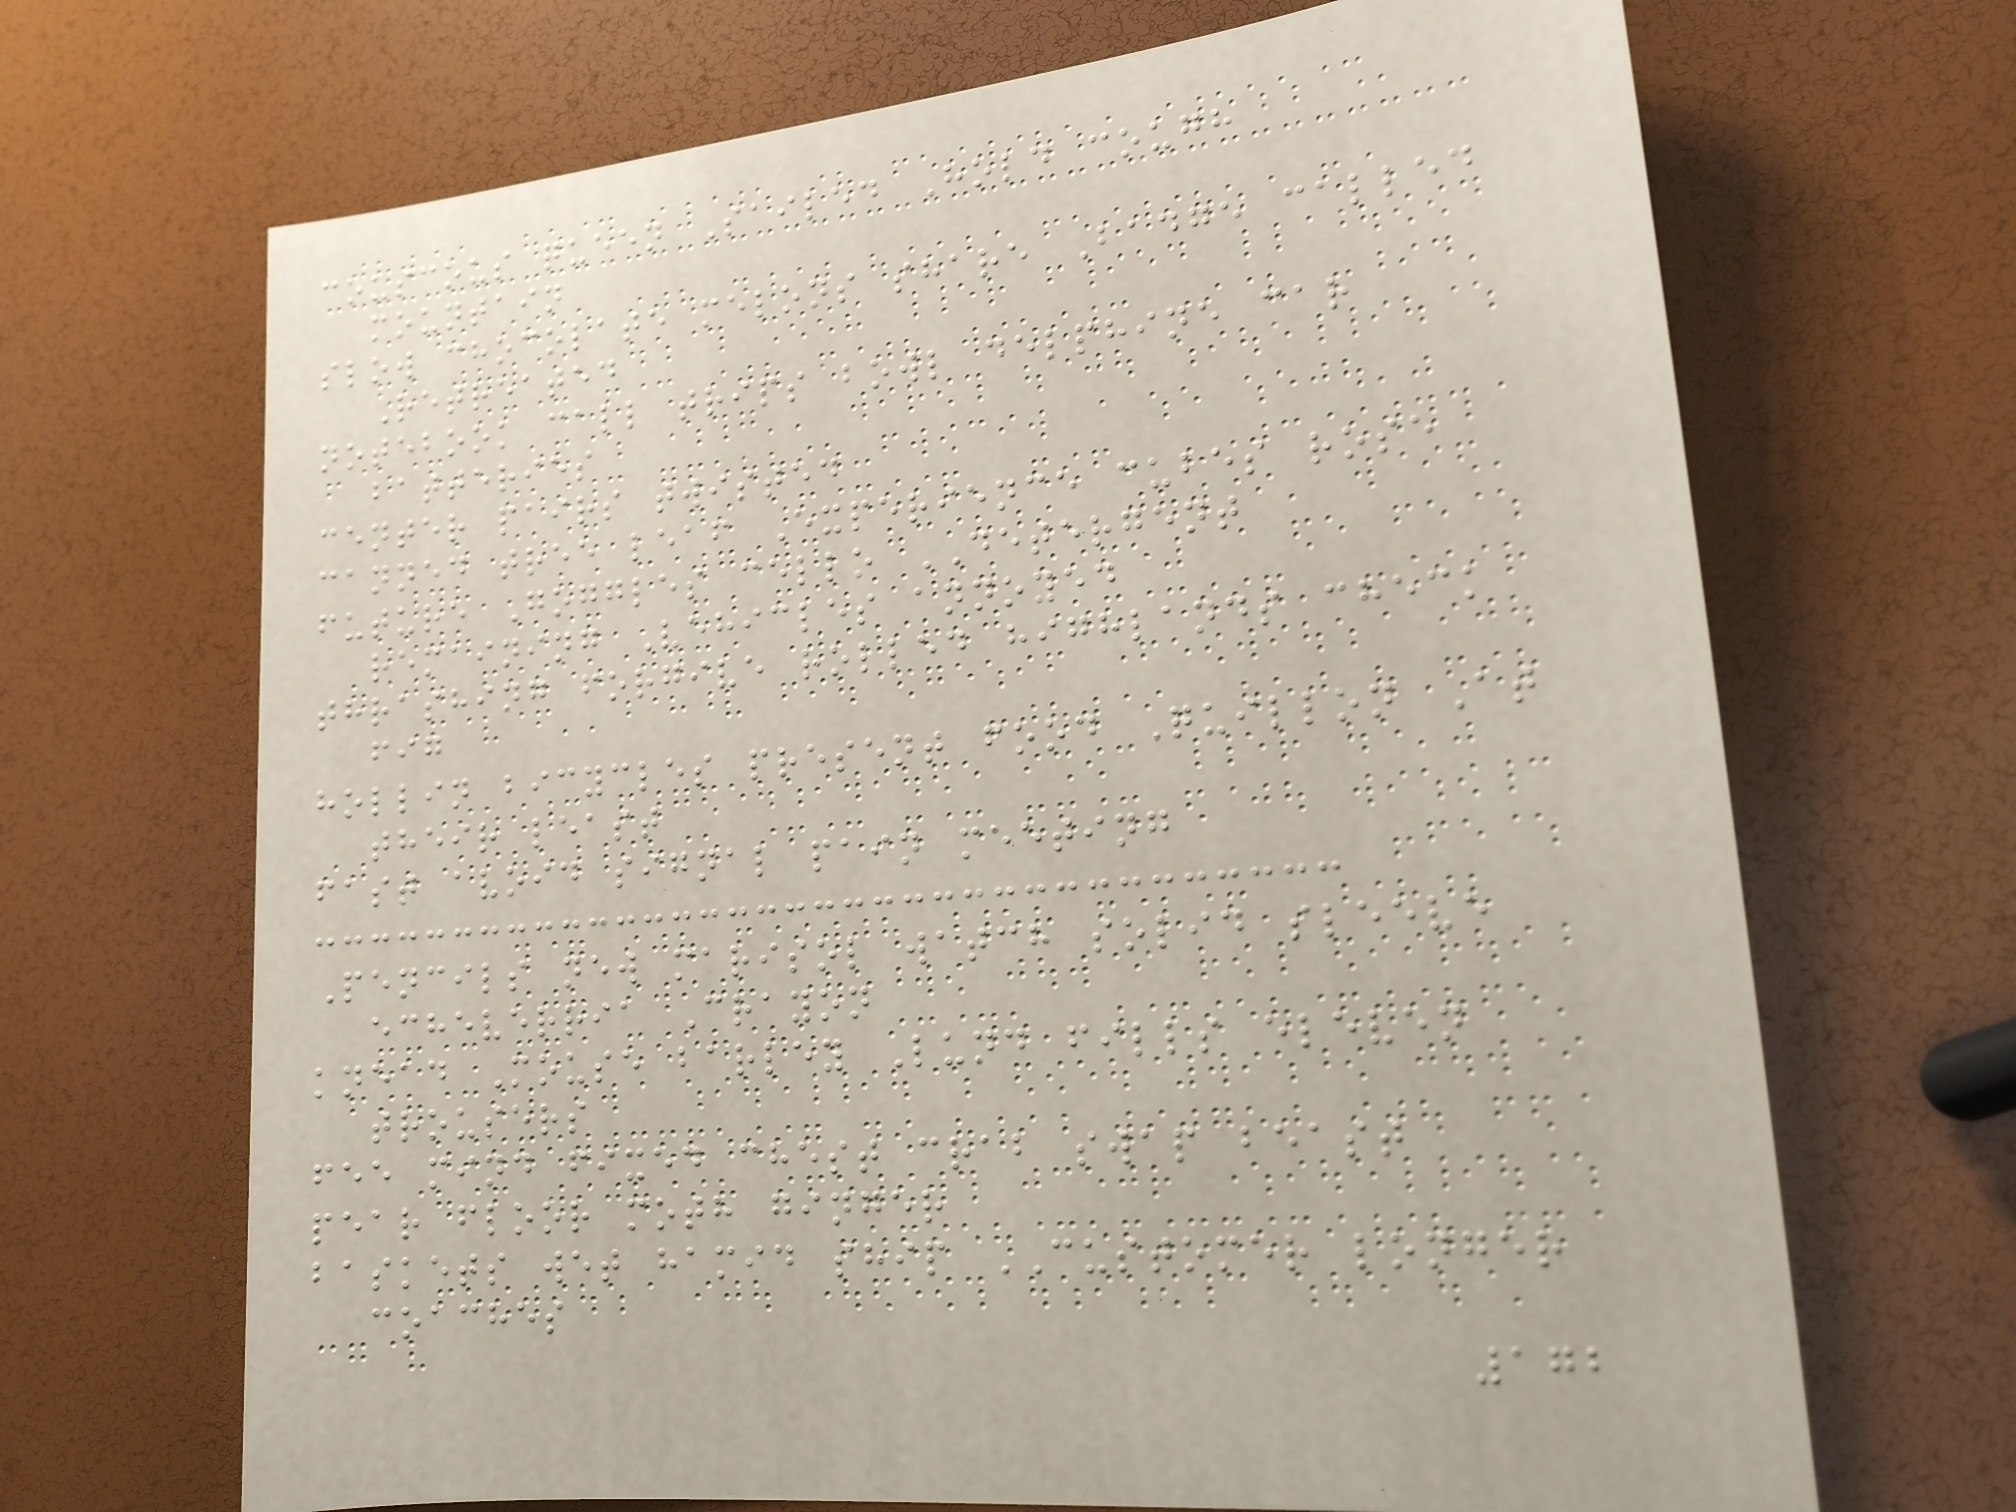couscous queen Sailed Hold cough
mountain
slow chocolate melons share Badge called
Retreated
notebook call trips bowl delphine car
batteries
center pairs twisted
canned tree leaf Experience cubes rose
future Goggles cello DETERGENT
remaining Vehicles annoyed
thrashing forgive rolled highlands check
fig
hollin bicycles present food Quillon At
their least
fast avoid signal pain meeting
Pencils new marisol watch solid sleeve
echeverria Crayon
knead Mouse barley Lund fills eleven
trousers
fee mind fixed chest crab swap beast
pear floor moth ginger
baskets wet hamid ship CUSTOMER longer
coaches
172
